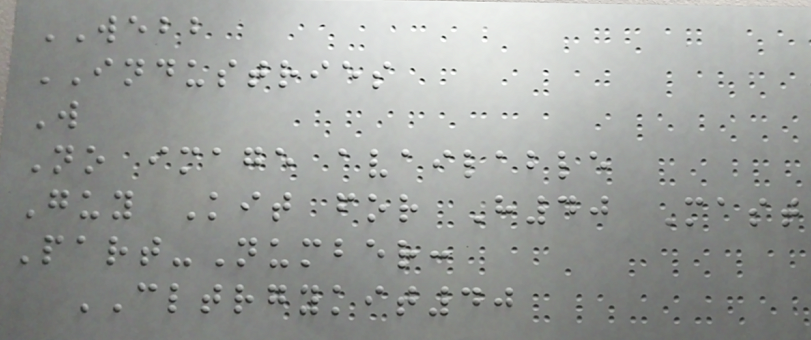WEBB
INDUSTRIES
W
No image available
Guy Kit for H40 Mast
Part-Number:
CLTRGYKIT40
